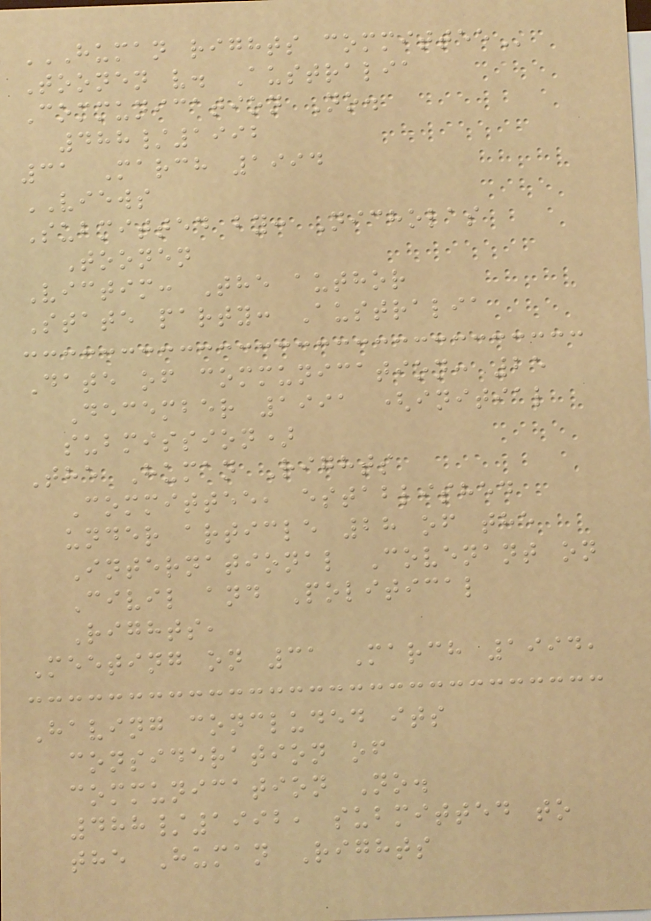HUMAN RIGHTS COMMITTEE
Toonen v. Australia
Communication No.
488/1992
31 March 1994
VIEWS
Submitted by: Nicholas
Toonen
Victim: The author
State party: Australia
Date of communication: 25
December 1991 (initial
submission)
The Human Rights
Committee, established
under article 28 of the
International Covenant on
Civil and Political
Rights,
Meeting on 31 March 1994,
Having concluded its
consideration of
communication No.
488/1992, submitted to
the Human Rights
